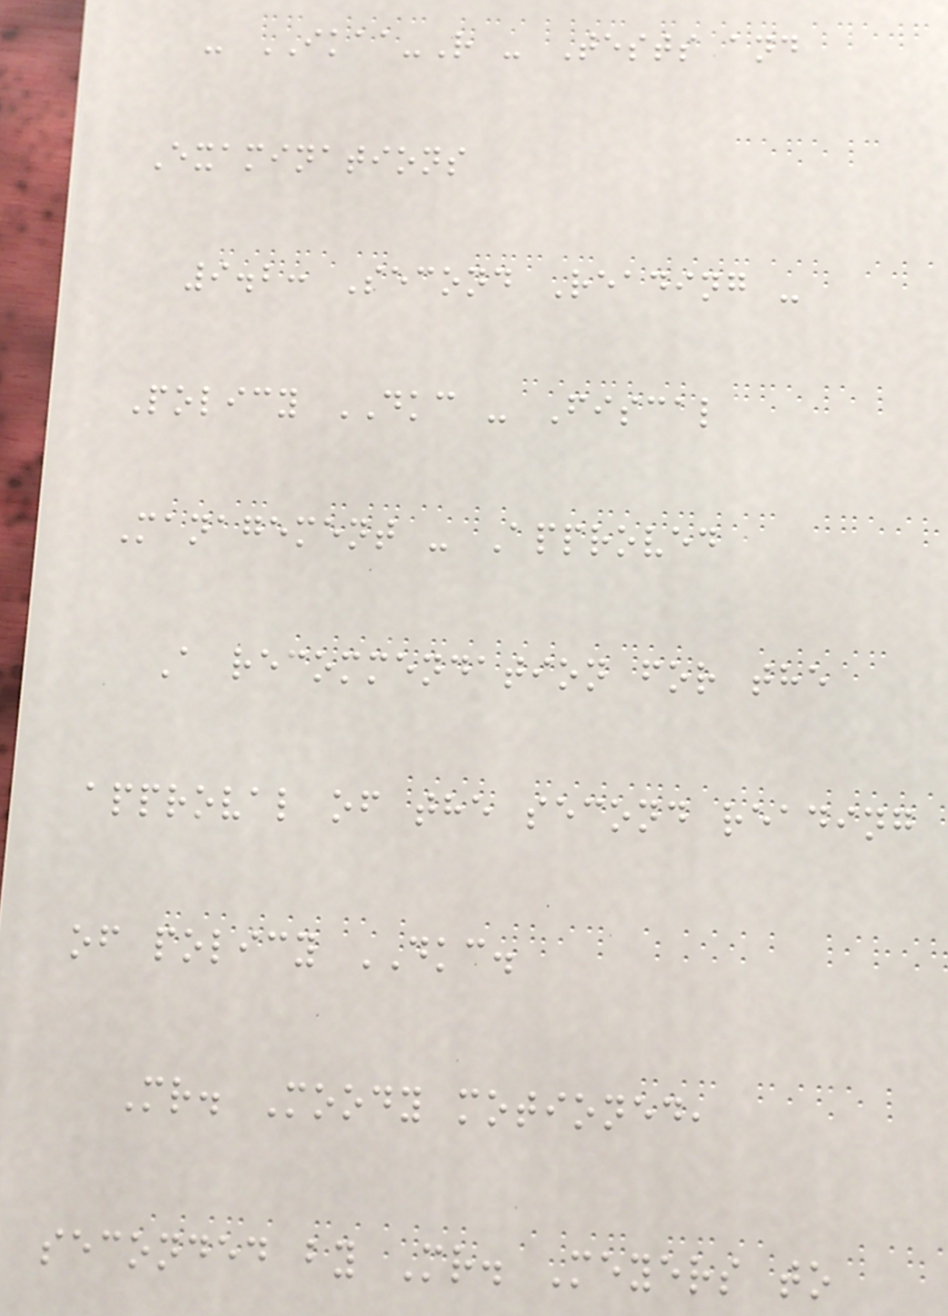- IKAA-R - Tests and
Examinations
9.2: Second Reading -
Policy DKC - Fiscal
Management - Approved
A recommendation for the
approval of the second reading
of policy DKC.
Mr. Moody motioned,
seconded by Mr. Meyers to
